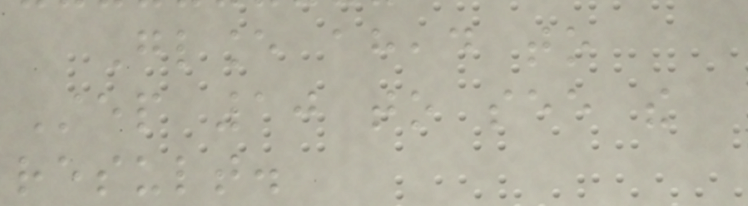Glance ahead to
Step 10 to see the
result.
